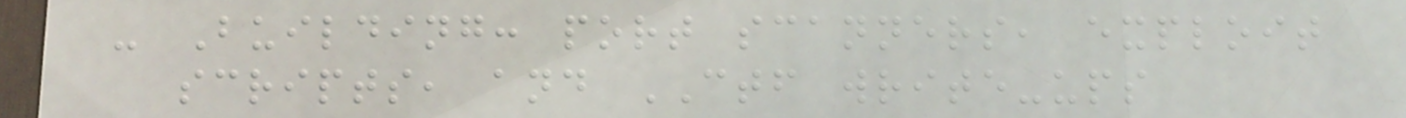- Building: port scanners, exploit
scripts, and CTF write-ups
